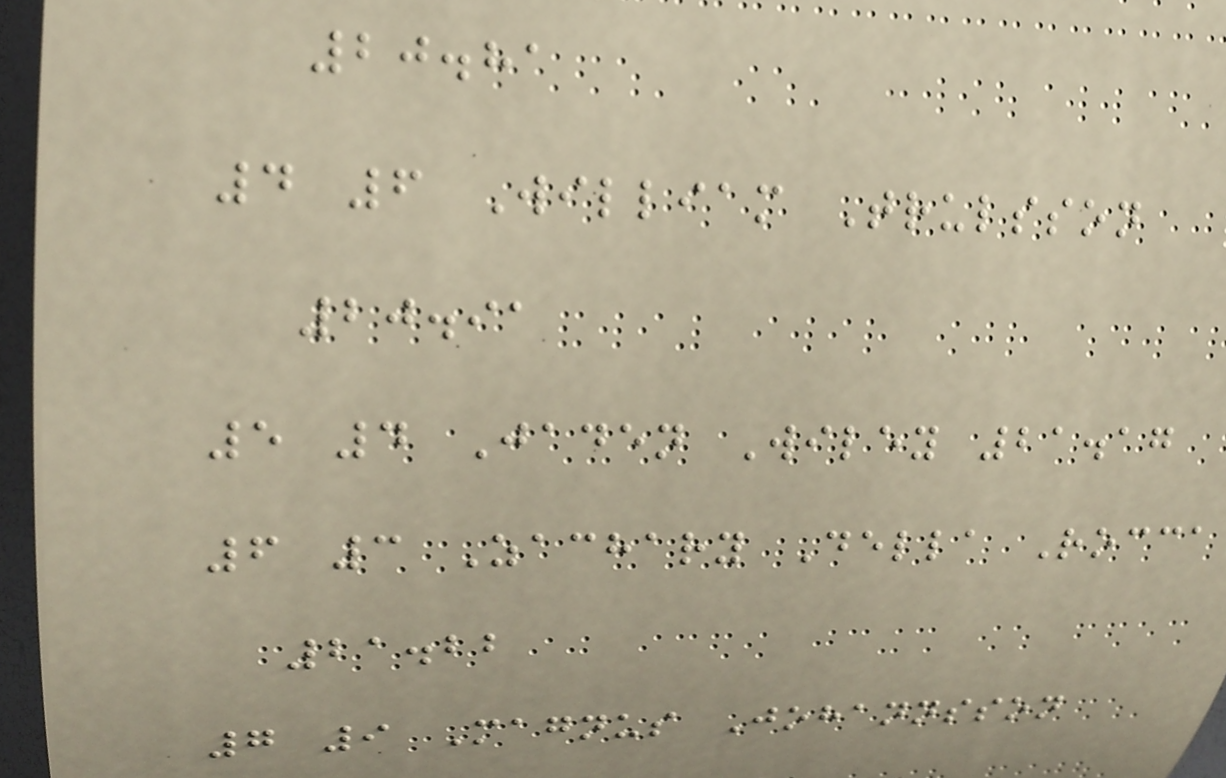20.81
4 6 William Trulsson
20.91
5 4 Jaden Wiley 21.17
6 3 Zachary Della Rocca
21.22
7 9 Magnus Johannsson
